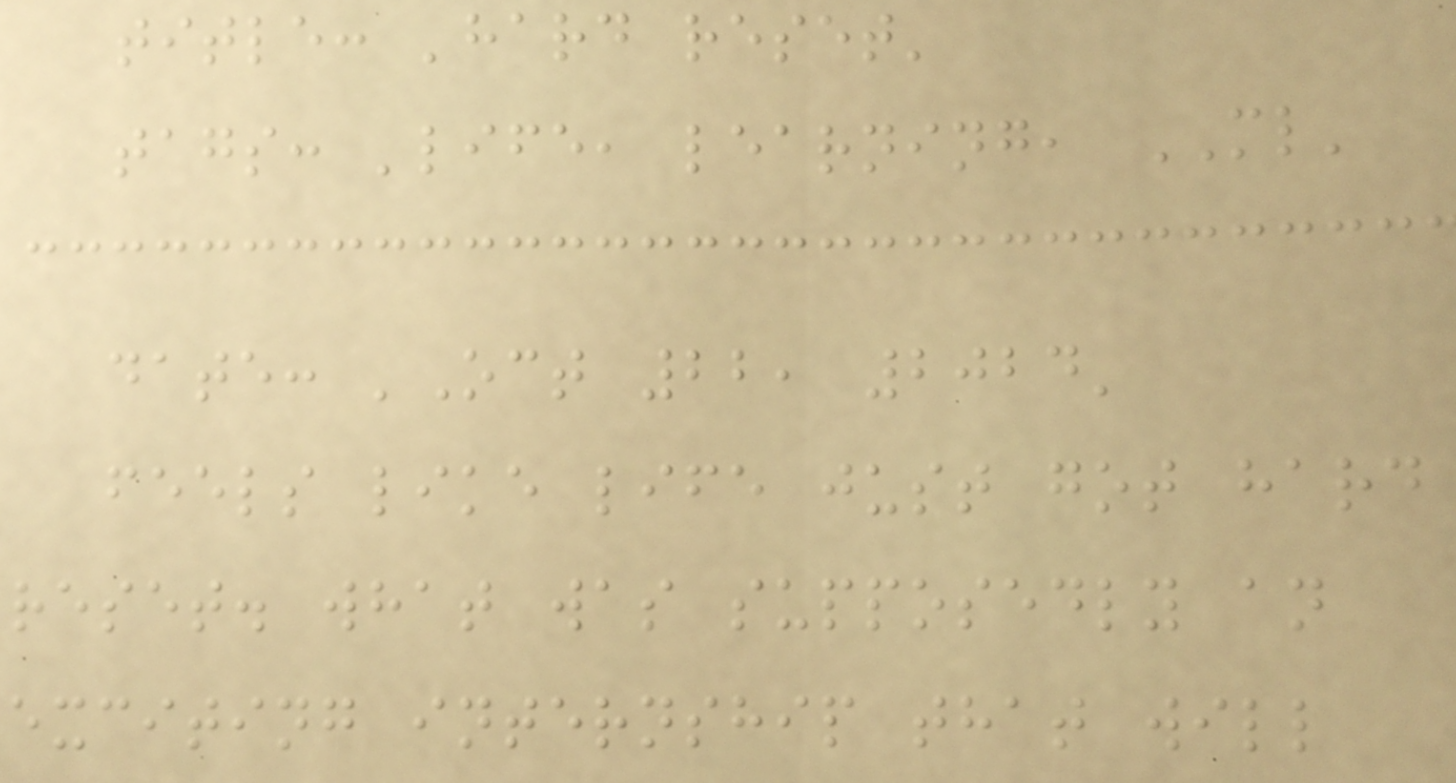title: 'hard reset'
tags: 'life, learning, ML'
date: 'Oct 22, 2024'
feels like life just got hard
reset. what was supposedly an
exciting internship that will
